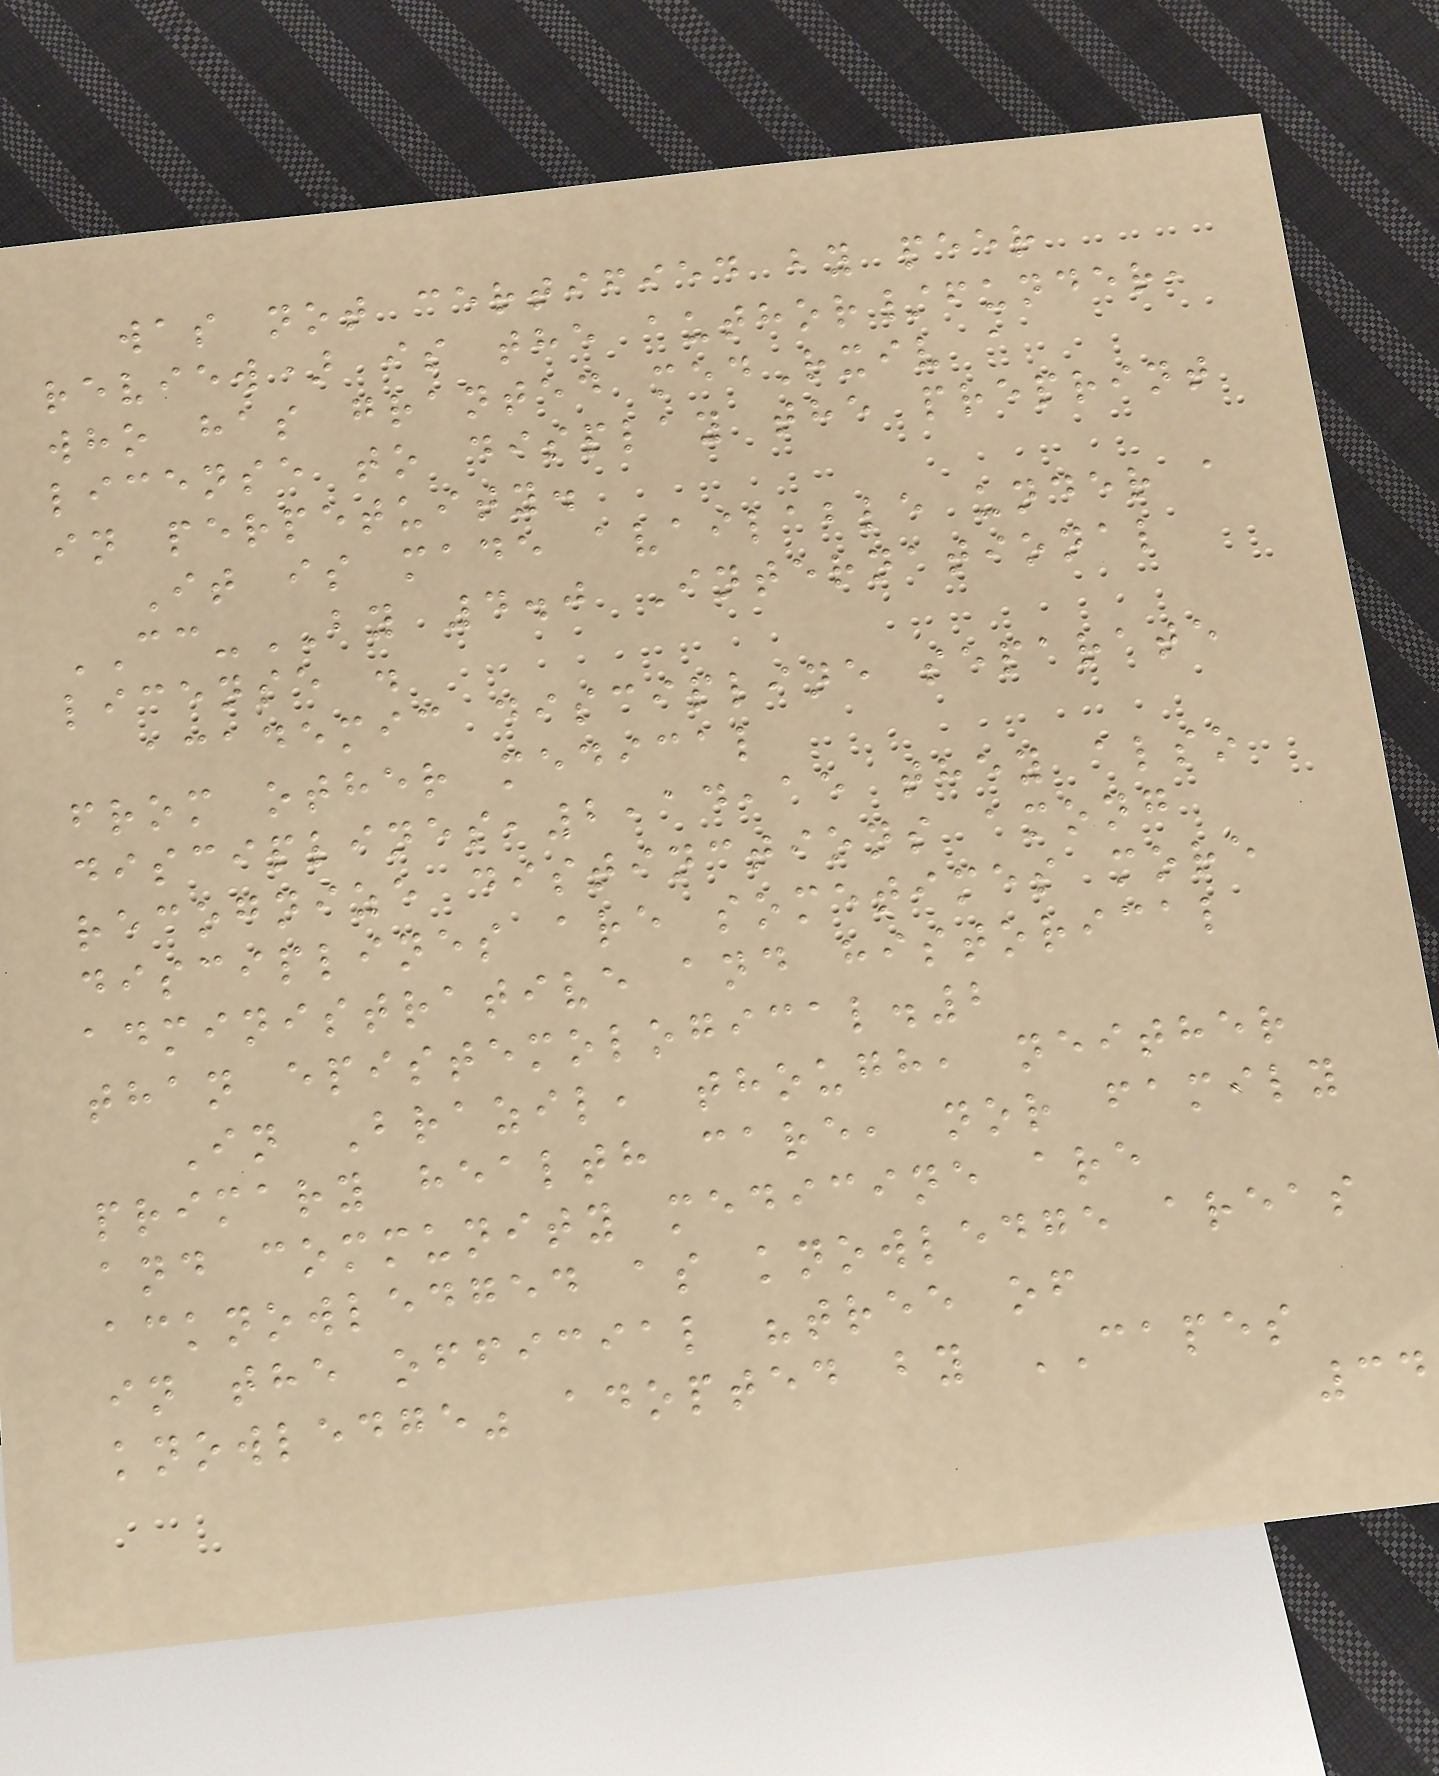was not certified by peer
review) is the author/funder,
who has granted medRxiv a
license to display the preprint
in perpetuity.
It is made available under a
CC-BY 4.0 International
license .
academic discipline separate
from other medical
disciplines,2,14,15 they also
recognize distinctions among
disciplines are sometimes more
administrative and historical
than epistemological.2
In Brazil, though, neither
primary health care, nor family
and community medicine are
acknowledged as knowledge areas
in the official "tree of
knowledge" adopted by CAPES
34
